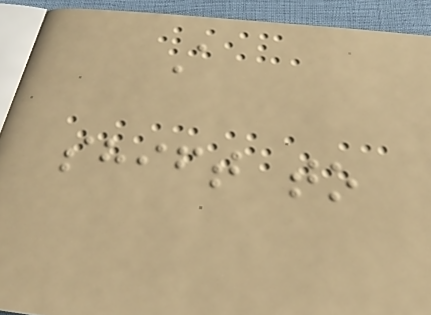A
shift to
